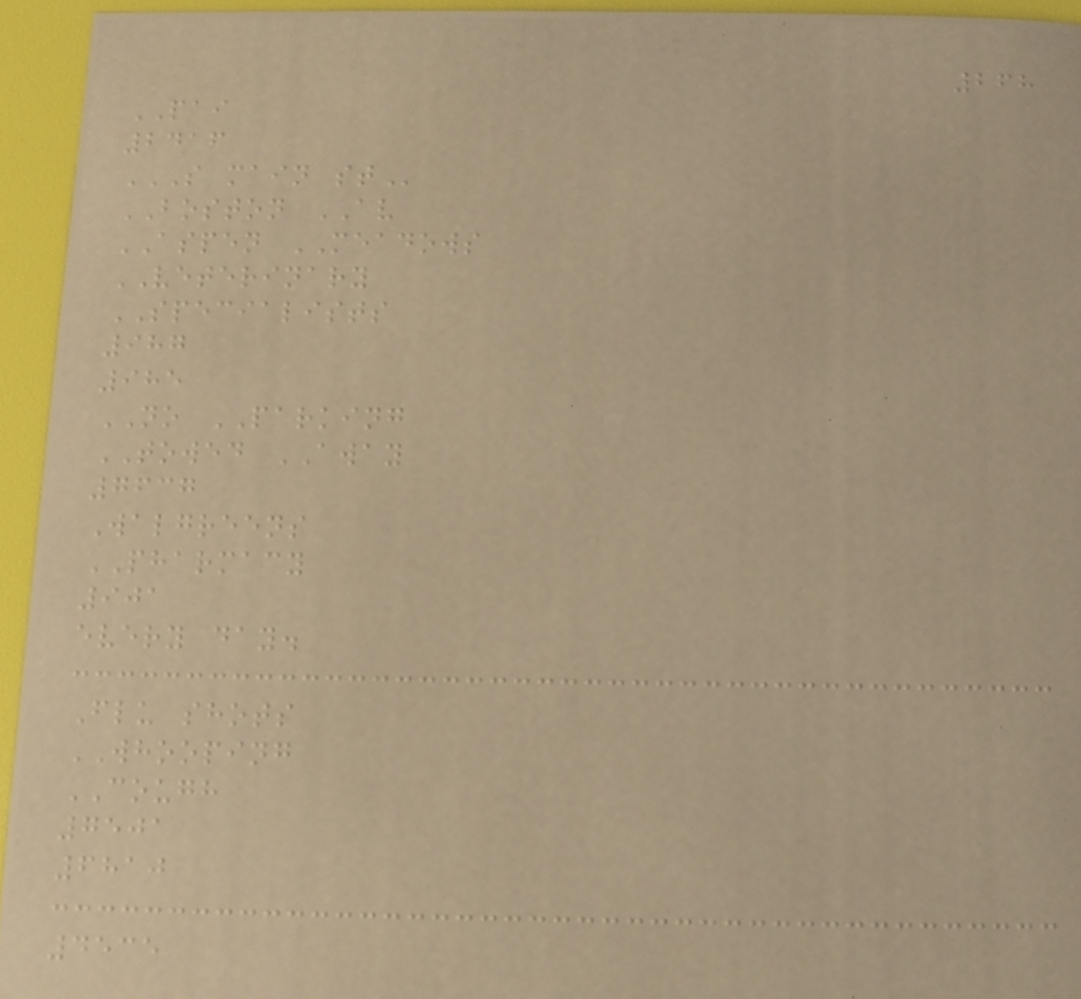268
PAI
2416
S MAIN ST
BOSTON AV
ASPEN MEADOWS
VETERINARY
SPECIALISTS
987
985
NO PARKING
TOWED AWAY
7637
Walgreens
PHARMACY
901
every day.
Flu shots
WHOOPING
COUGH
7501
6810
4535
